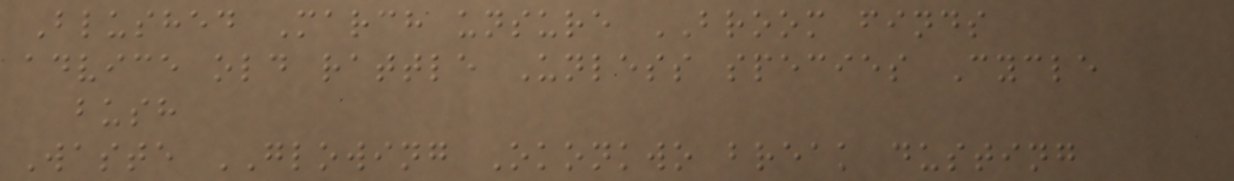Blushed March unsure BROOM finds
advice old rattle Unless species Cycle
bush
Waste GLOWING Okonkwo break dusting
